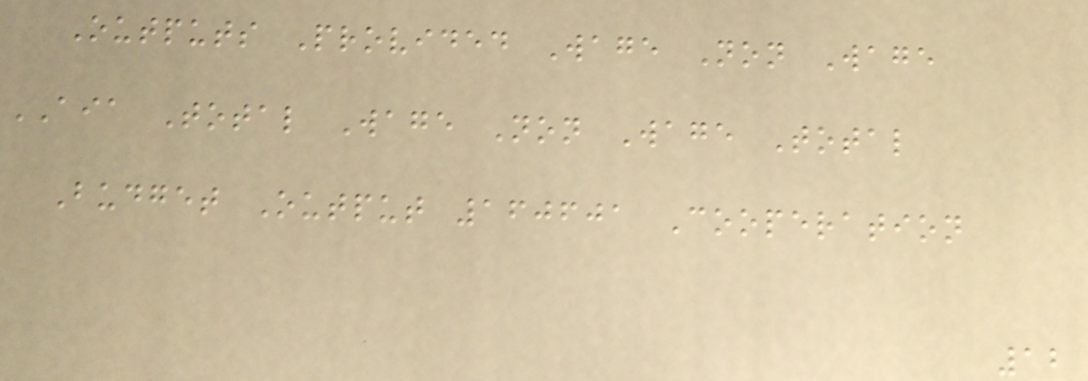Outputs Provided Wage Non Wage
AIA Total Wage Non Wage Total
Budget Output 160601 Cooperation
12
